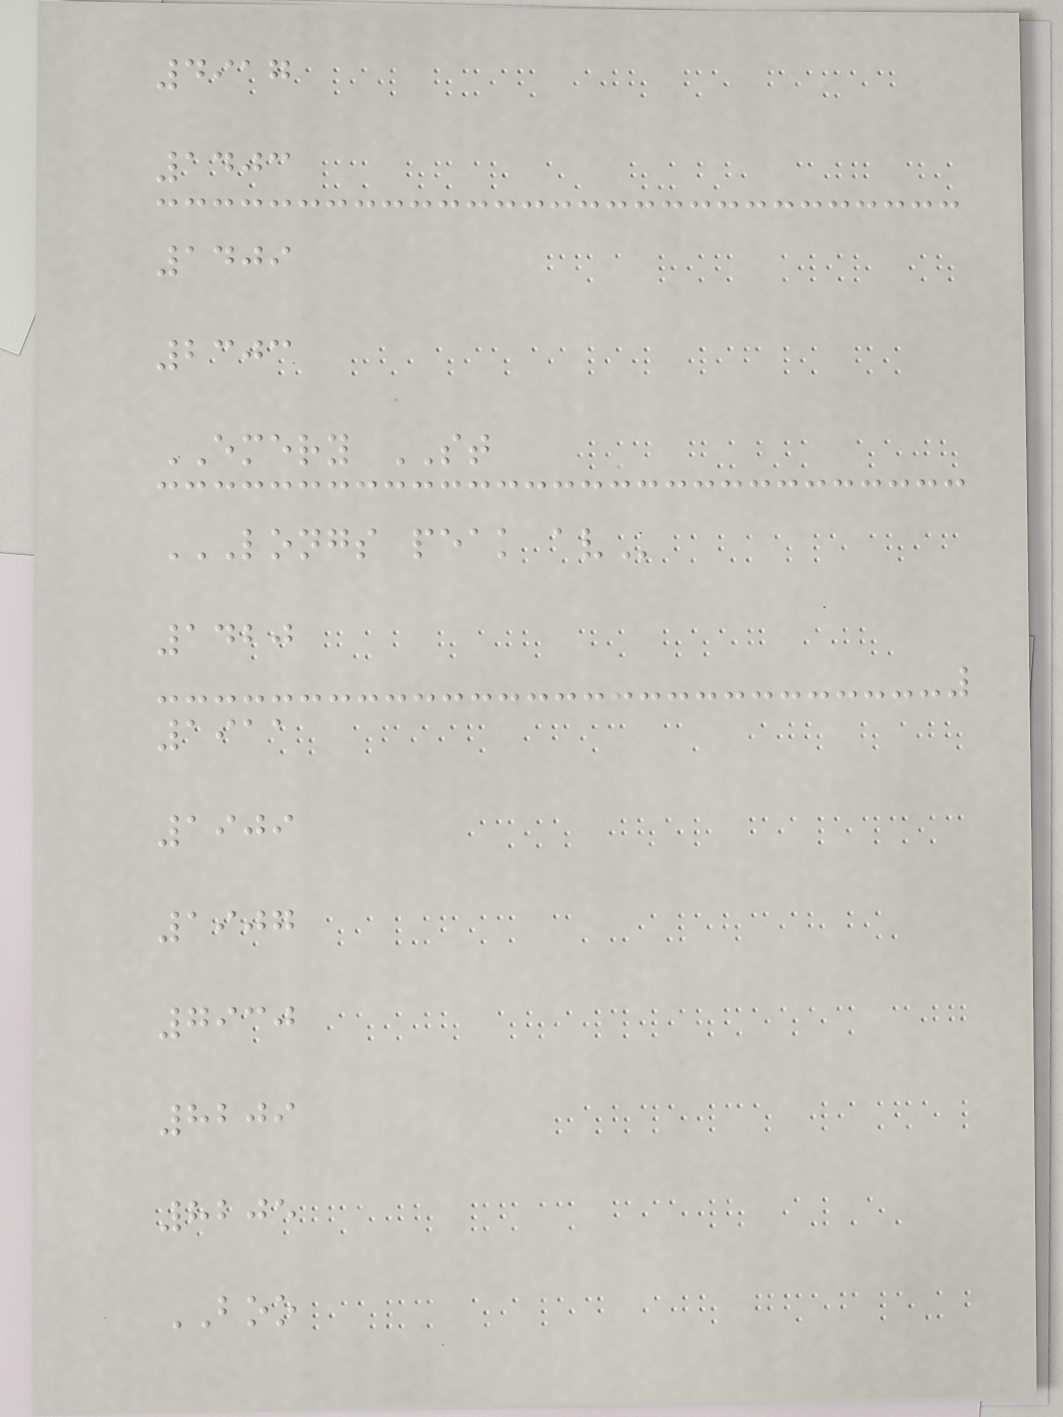4917
1403
1409
2303
EMERY ST
LONGS PEAK AV
1420
1911
1909
1907
7930
8209
8205
BOO
